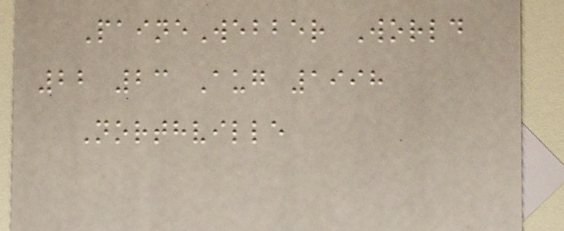PaineWebber World
22 23 Aug 1998
Northville
